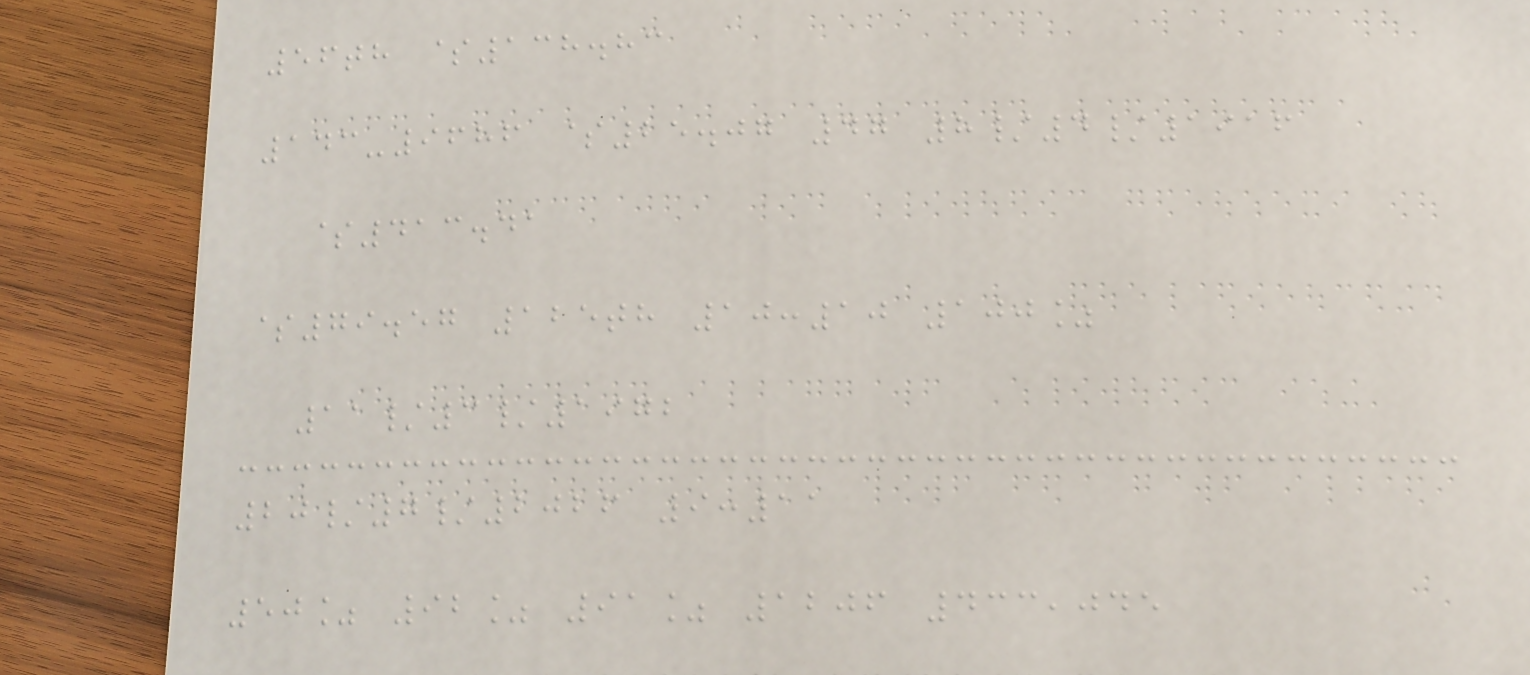56th $138.83
143-9686 $25.07 47 8/4/1916
$413.41
$79.57 125th 10:10 100%
11/3/1972
20/7/2026 9:11
50% 92% 91% 1206 433,045
